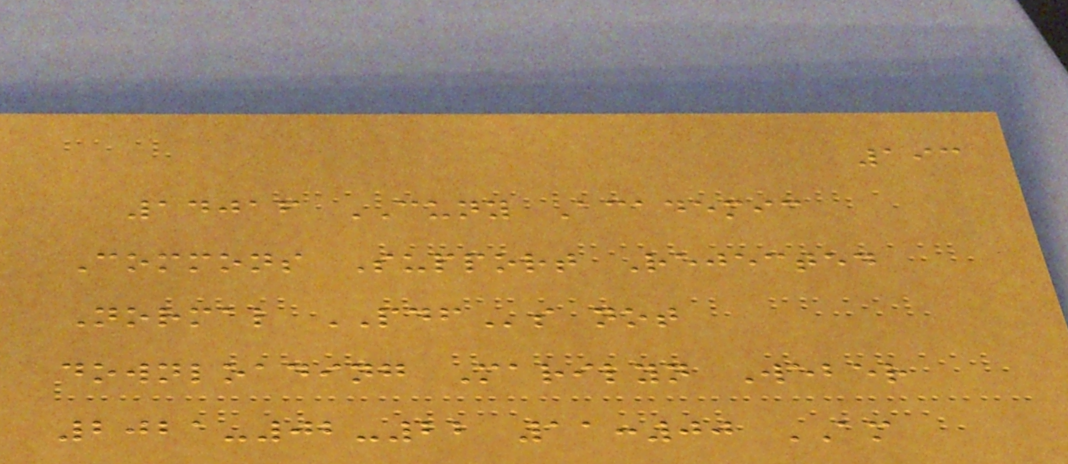193
14016 CUNY Academic
Commons Support Rejected
Normal PDFs not
downloading Marilyn Weber
2021-02-22 11:00 AM
